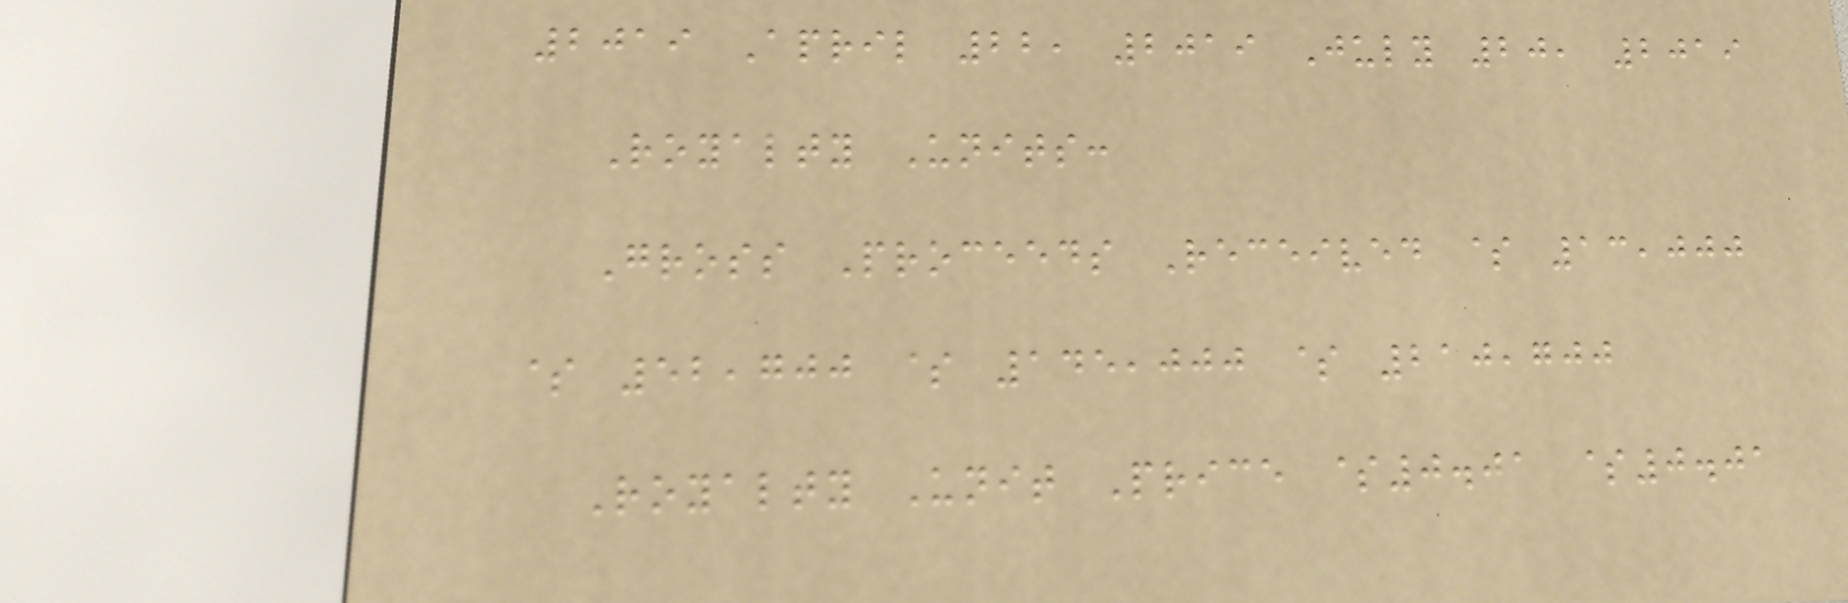2019 April 22, 2019 July 20, 2019
Royalty Units:
Gross Proceeds Received $ 13,000
$ 52,700 $ 145,000 $ 210,700
Royalty Unit Price $0.01 $0.01
